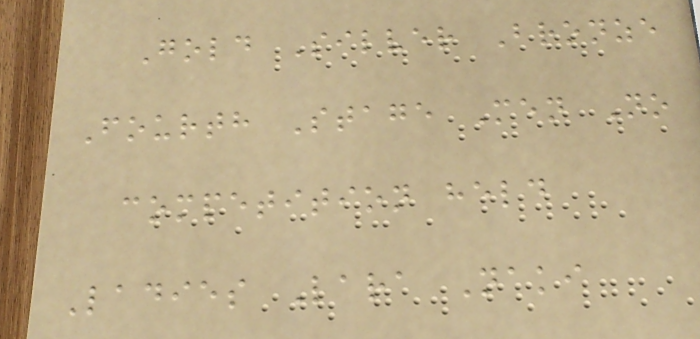Gold Silver Bronze
Fourth Stage Men No
competition held
Ladies Lara Naki
